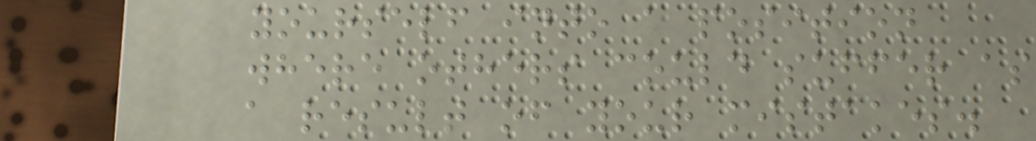yourself into a position
where others could suffer as
a result of your mistakes.
